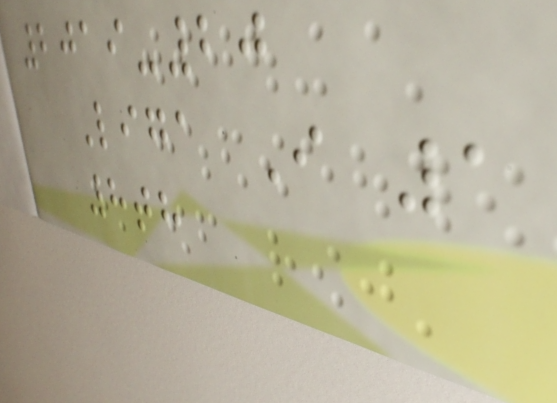2019-20
Liga I 1
8th
